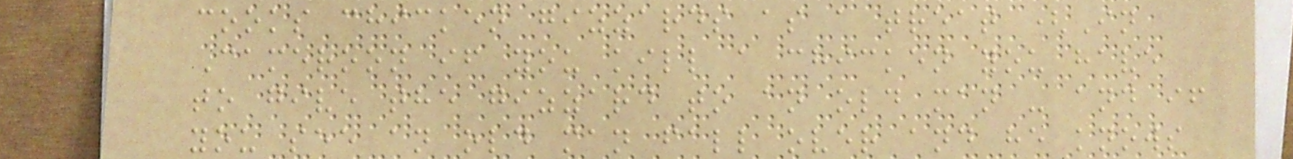cooks chicken gizzards as a treat (In
Cameroon if you kill a chicken you have
to give the gizzard to an old man - and if
you see an old man fall over and he knows
